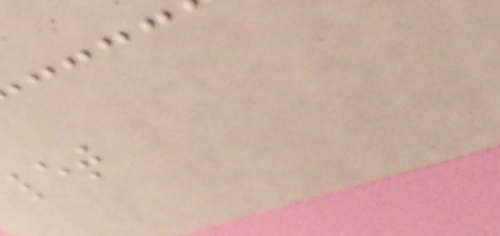let
